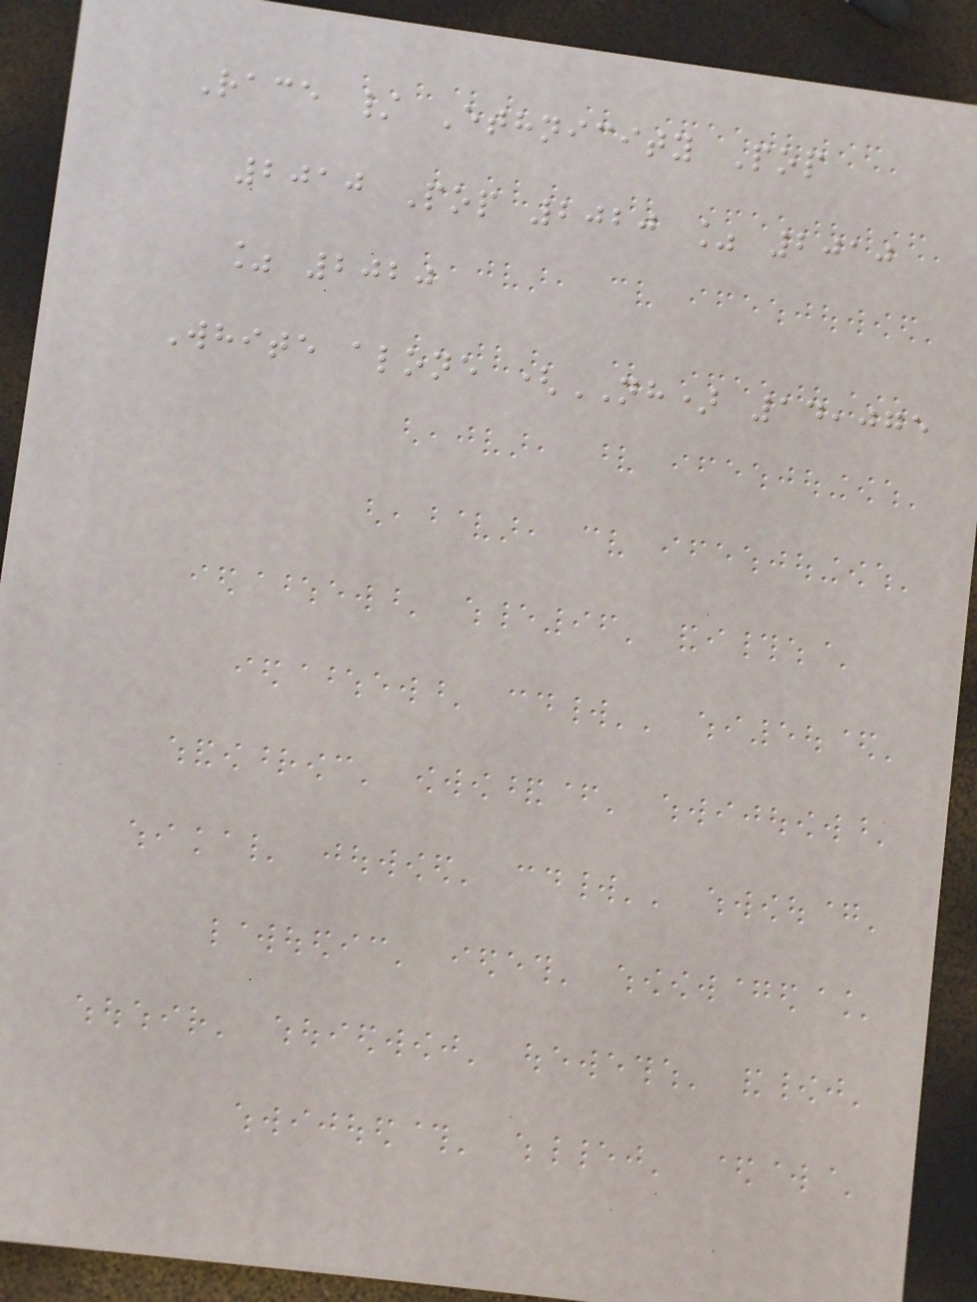Race / Ethnicity Pop
2010 Pop 2020 % 2010
% 2020
White alone (NH) 14,075
